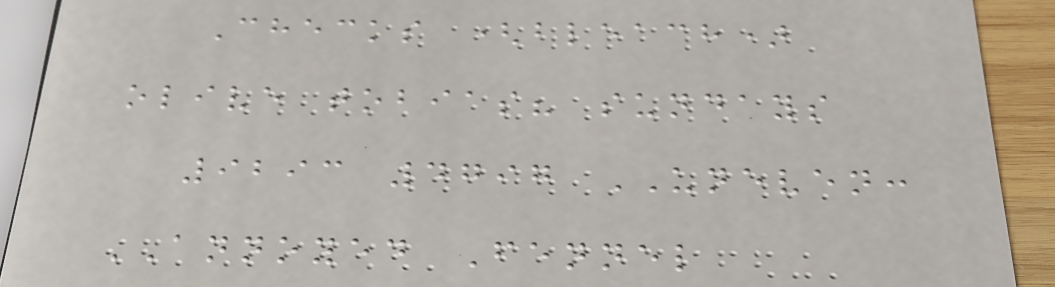Checks (bleach)
olive tobias? sundays
9293 4797 UNEVEN:
ANNOYED Fennel
